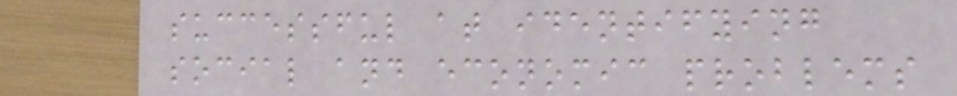successful at identifying
social and economic problems
